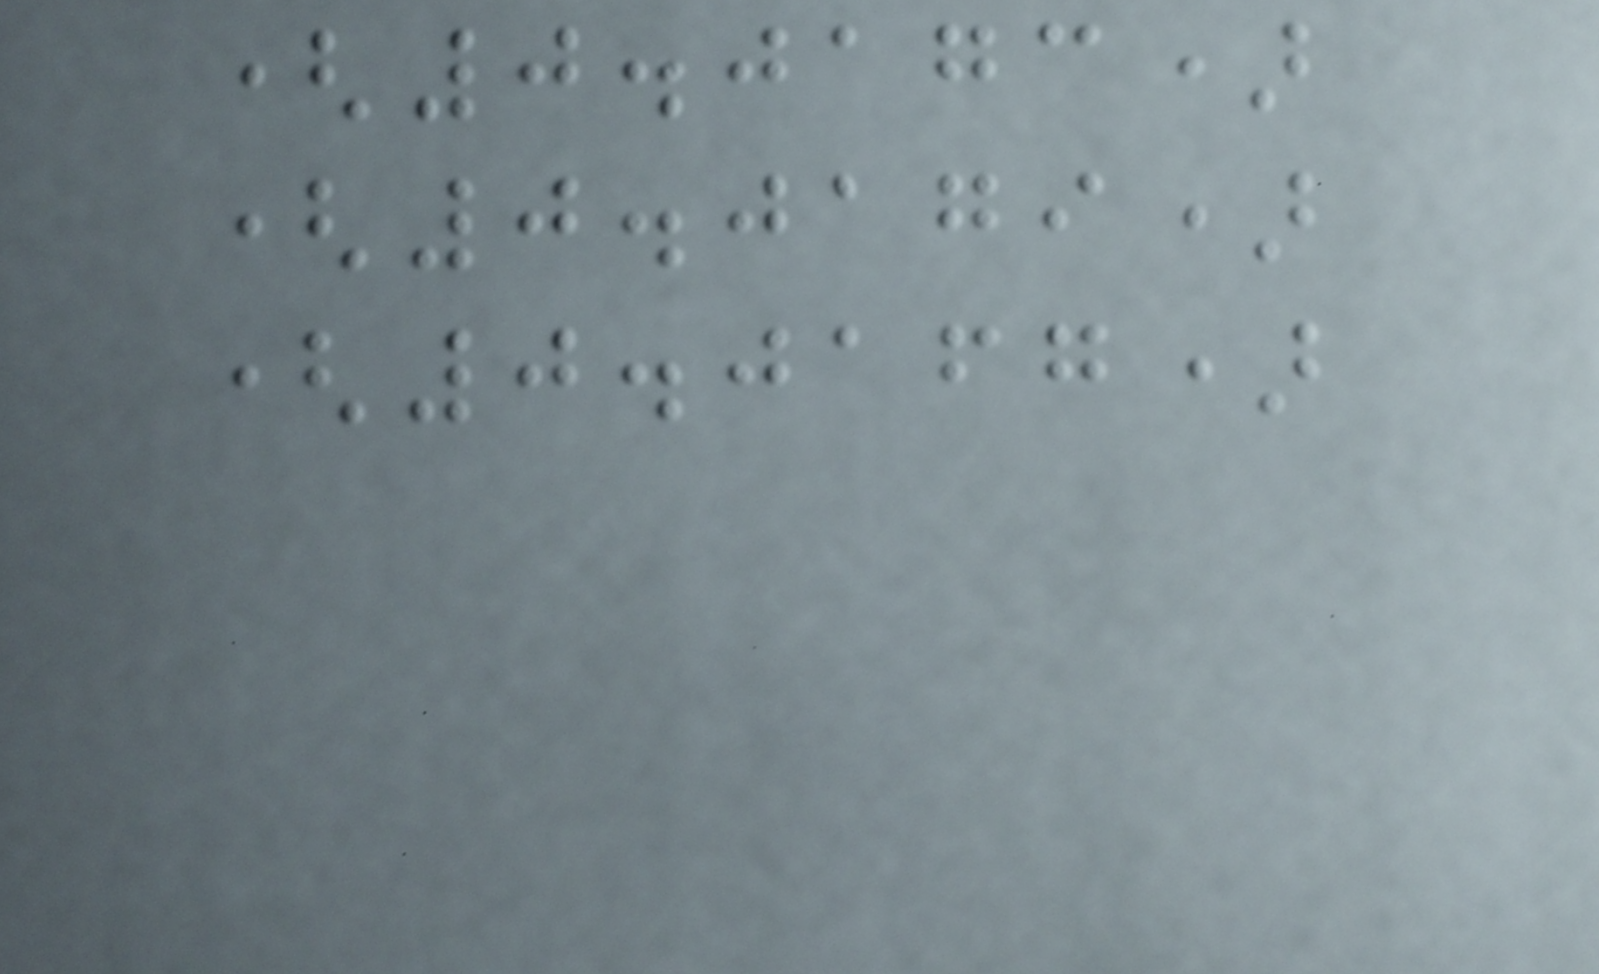(0.0173)
(0.0179)
(0.0167)
